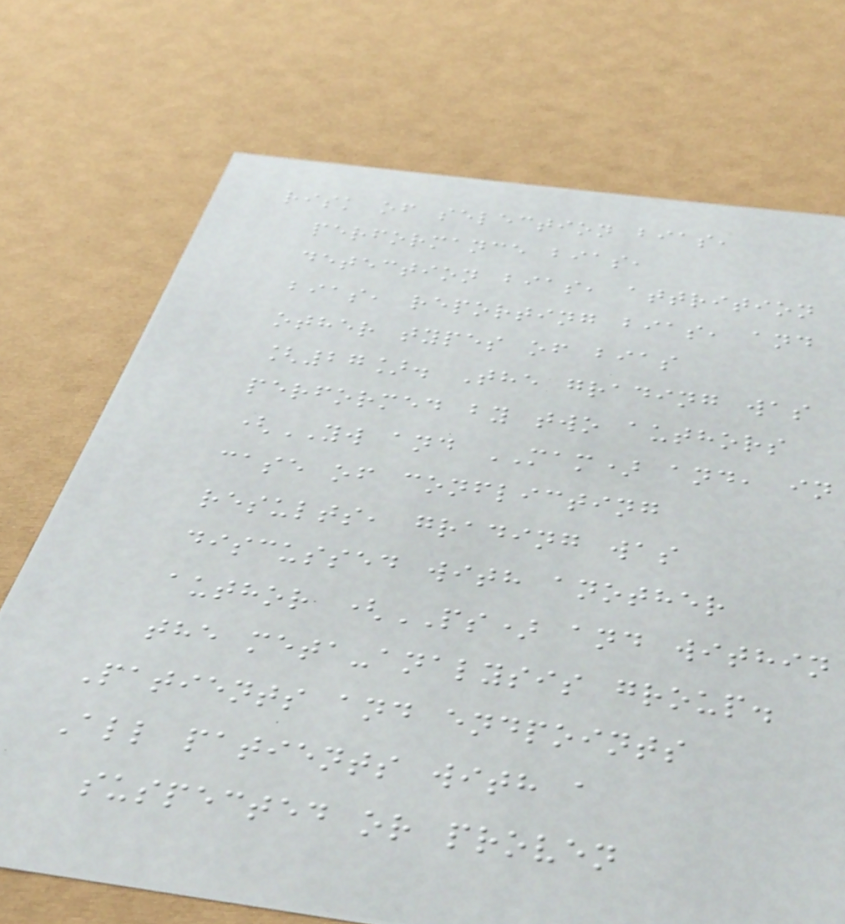risk of selection bias,
performance bias,
detection bias, attrition
bias, reporting bias, and
other types of bias
[27]. The grading was
performed by two authors
(YW and MAM) and, in
case of conflicting
results, grading was
discussed with another
author (PS) and within
the meta-analysis group.
Patients and endpoints
All patients with a
suspected or proven
